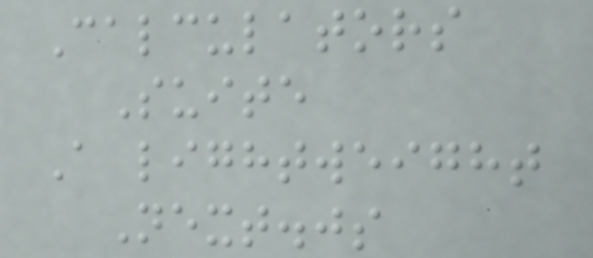Calculators
Suite
A lightweight
Next.js
